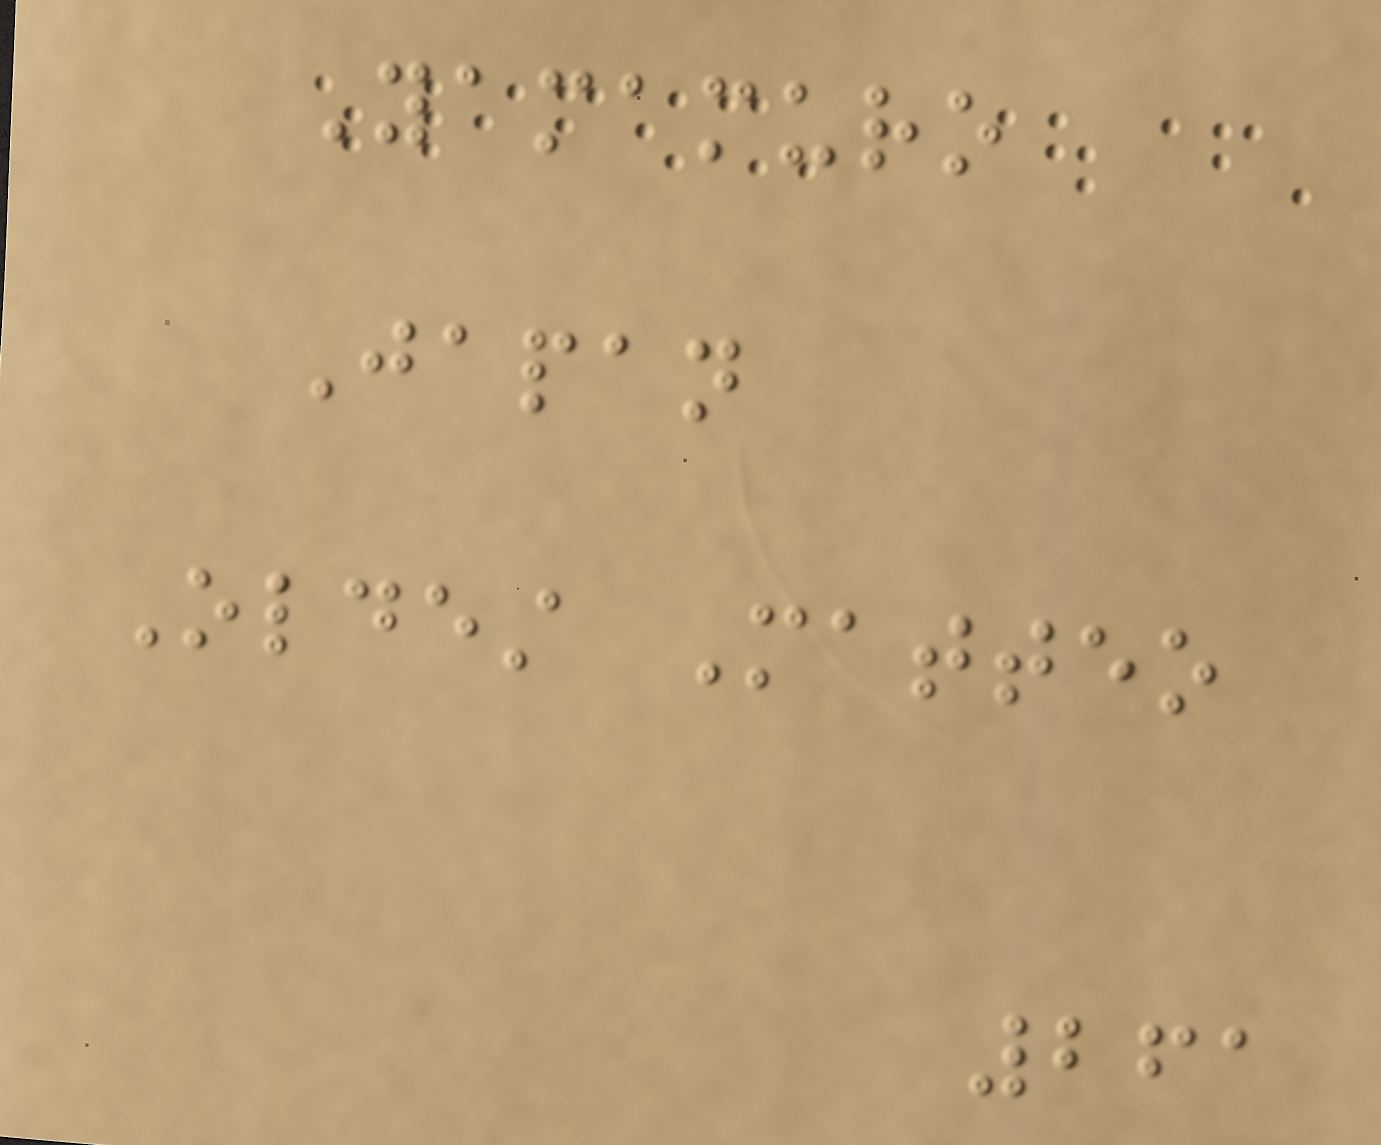Yamamuro
Japan
Oldest Matteo
261
